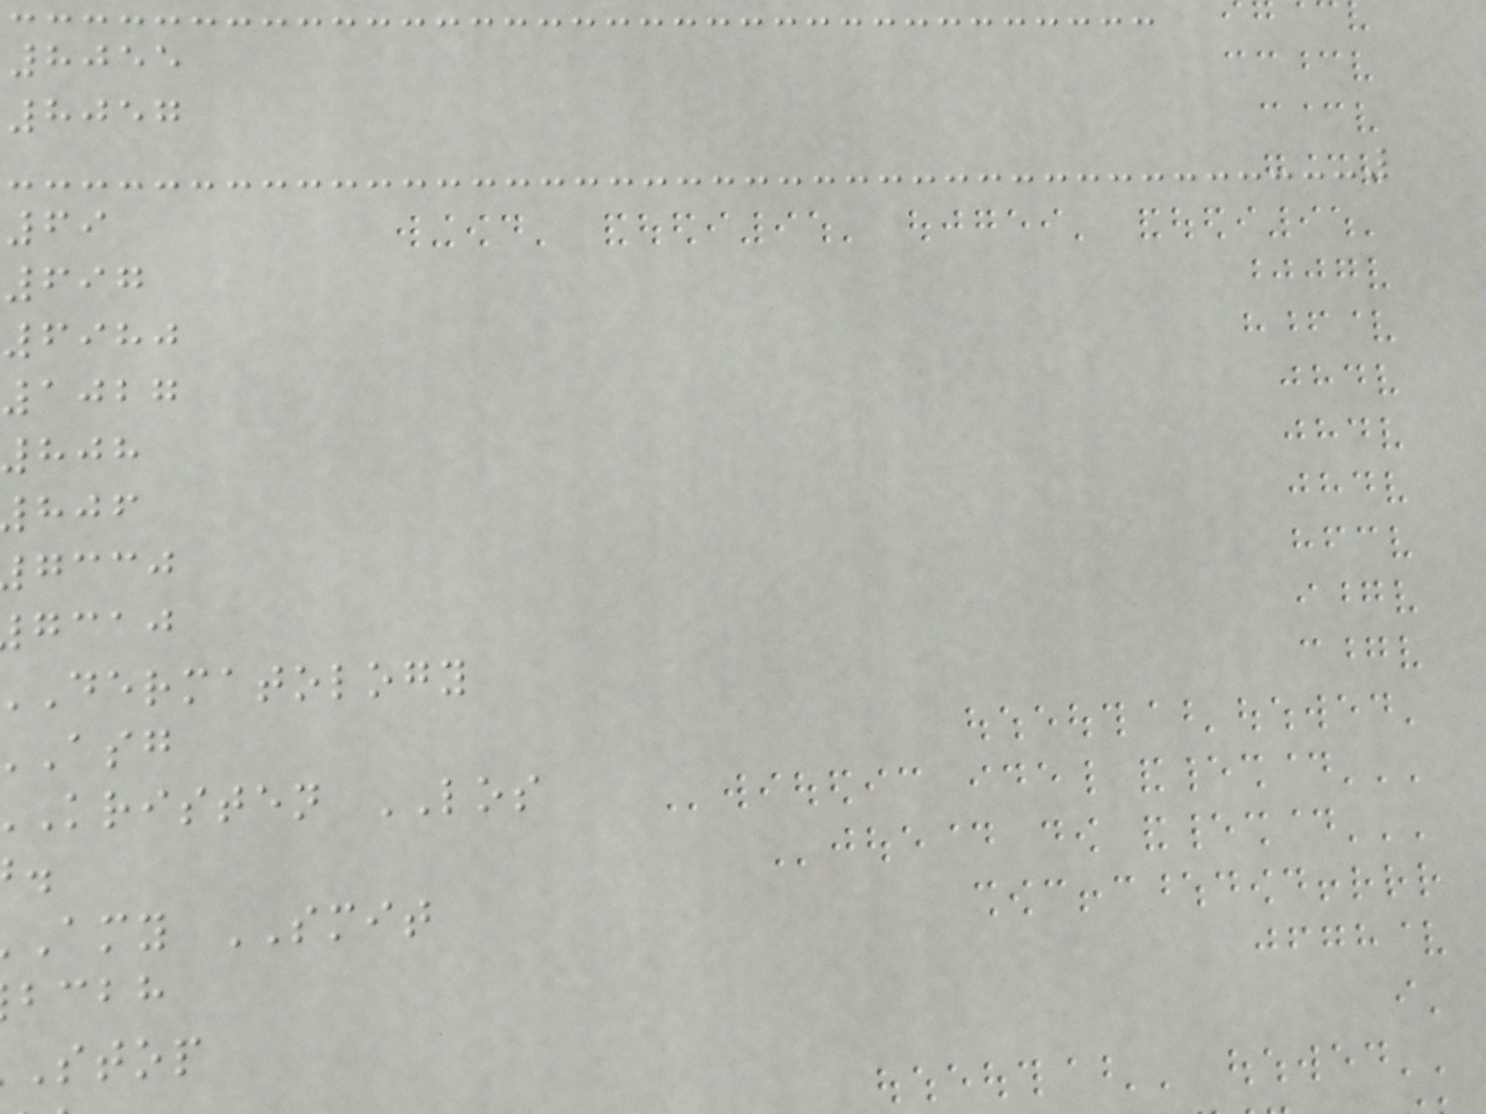8055
8057
69
697
6980
1027
gccj
gcaj
dermatology
kristen LOS
amy SMIT
bcbh
stop
